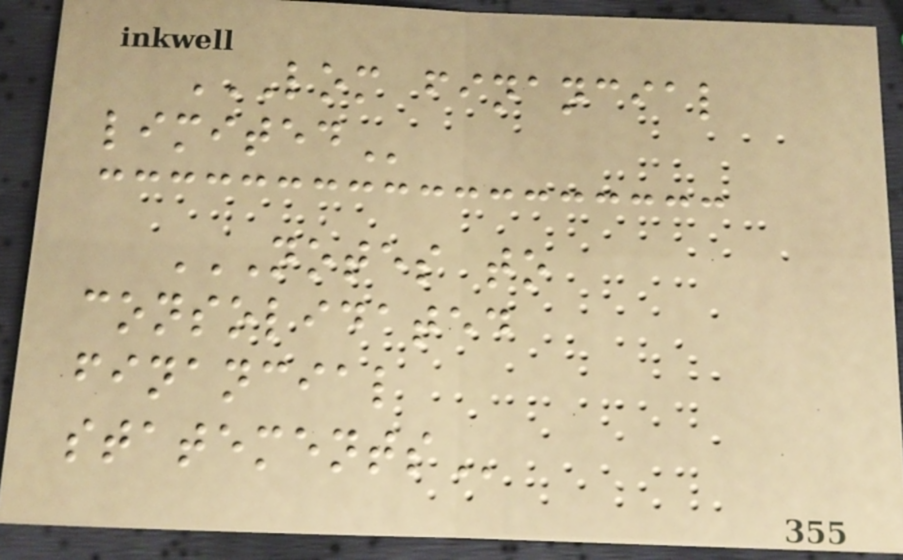LOM FINANCIAL
LIMITED
NOTES TO
CONSOLIDATED
FINANCIAL
STATEMENTS
